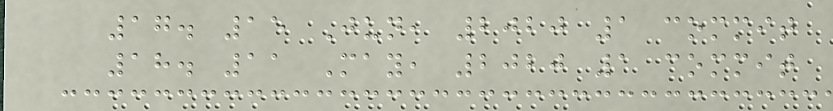17. 15 Jun, 2020 1 commit
18. 11 May, 2020 1 commit
